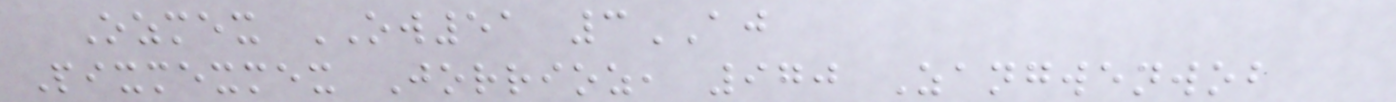Ozmex OW51 3AJ
Pixmexmex Jorrioz, 970 Zangwenwob
